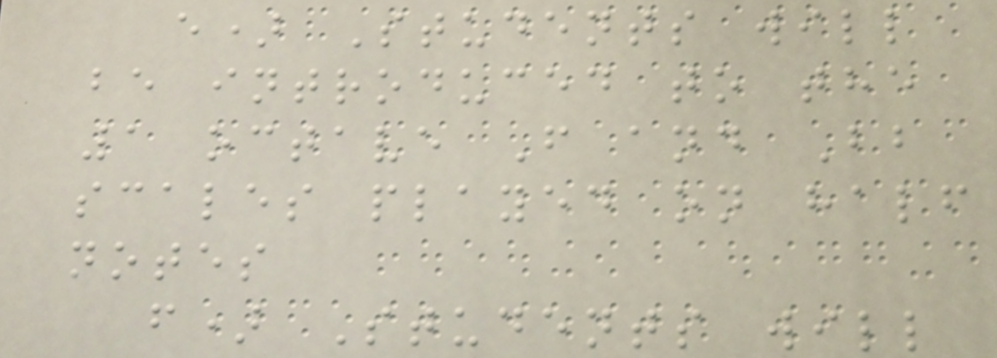e) Students will
be introduced to the
1 octave F and Bb
scales played on half
notes
f) Students will
